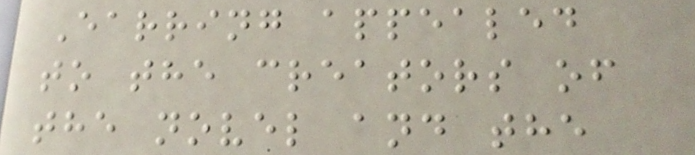Earring appealed
to the creators of
the novel and the
